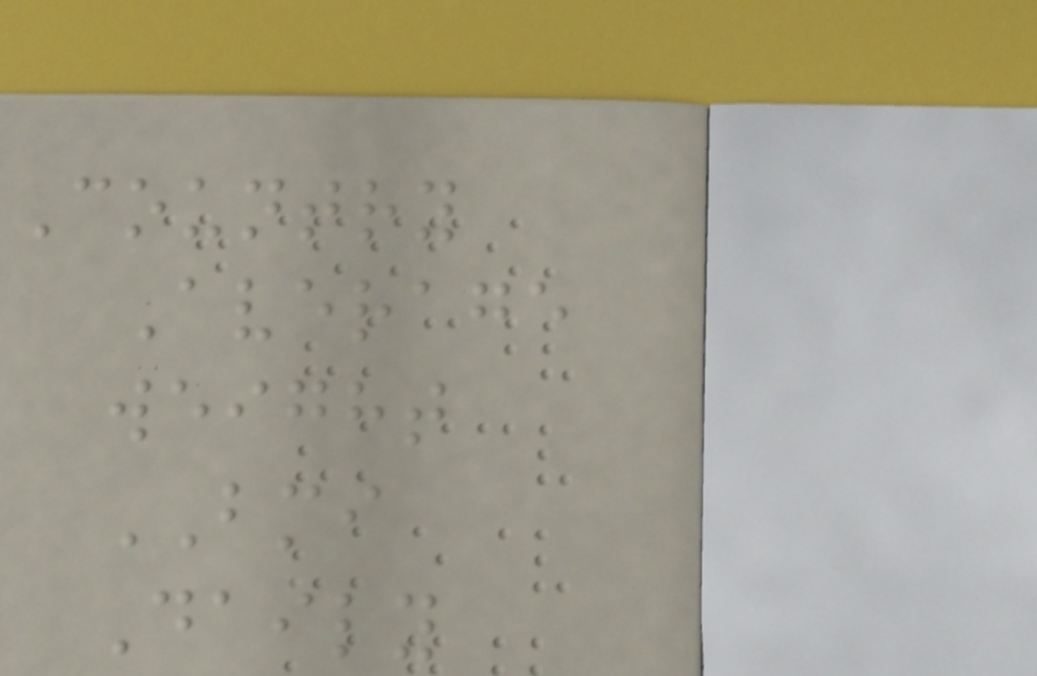Country
Average
weight
BMI
Daily
